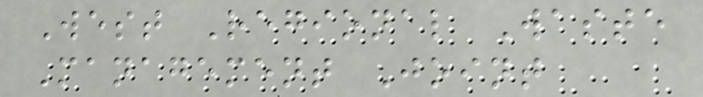West Regional Waste
Management Joint
